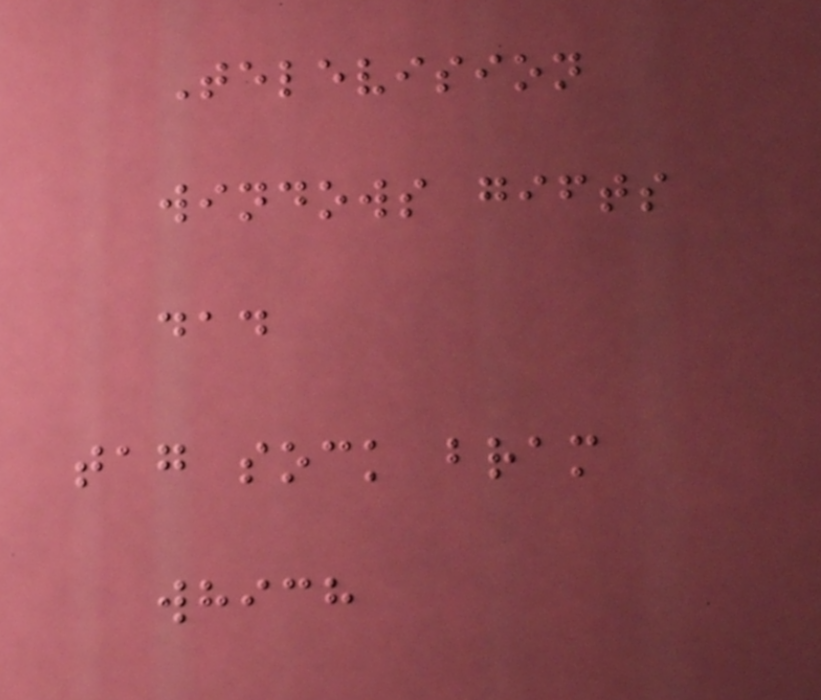Television
windows gifts
dad
tag sock bram
which
